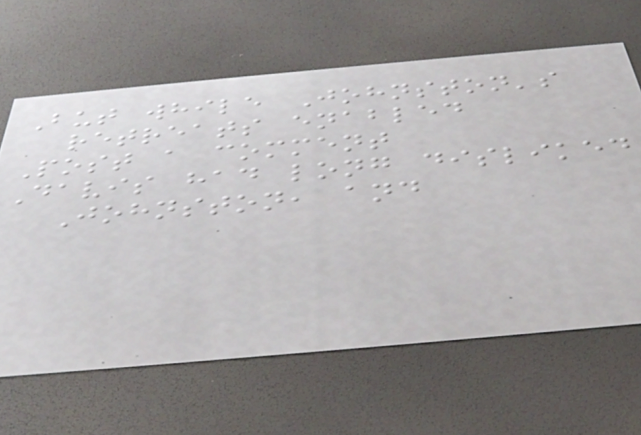But while Johnston's
retreats enabled
Post a comment
Davis had long disliked
Johnston, and
